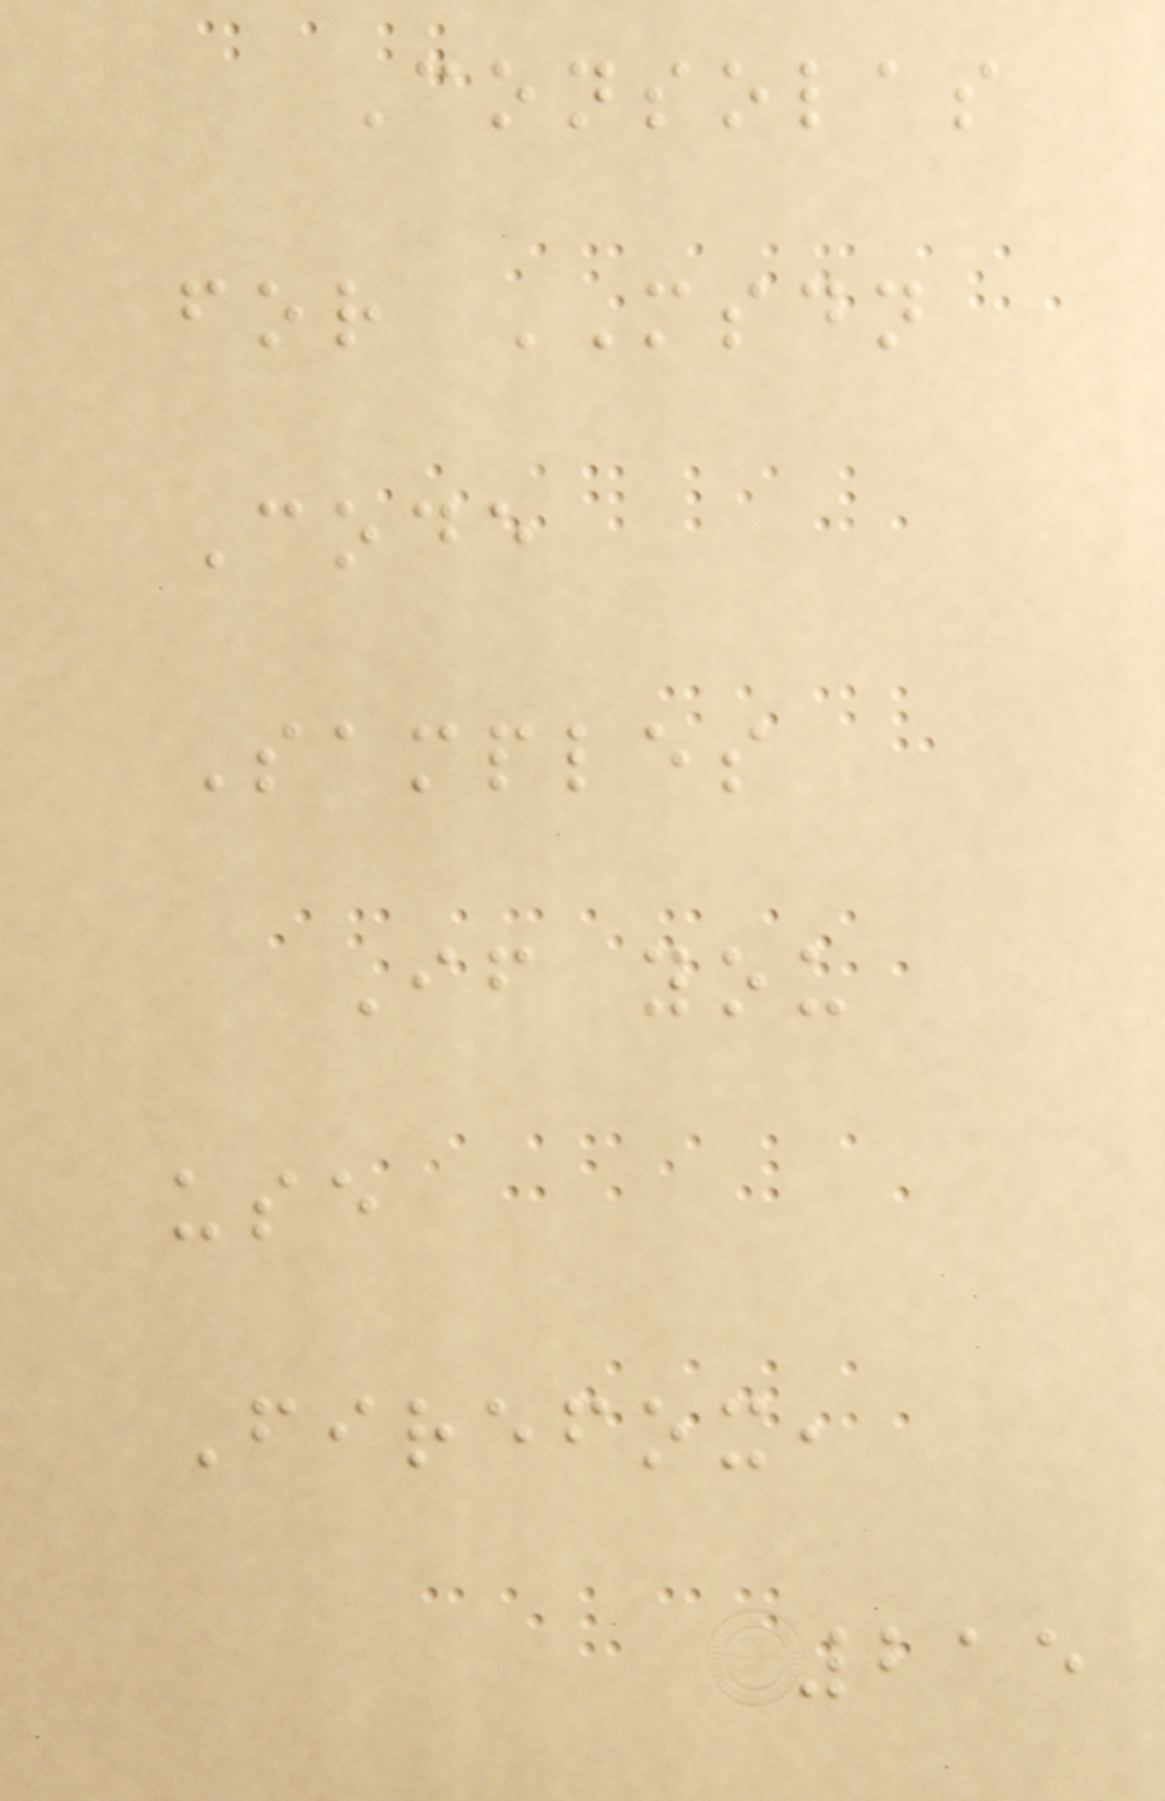Consolas
for MSDN
Code
Samples
If you
use
Firefox,
215
